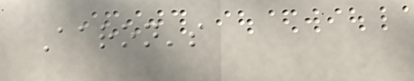Aaron's
